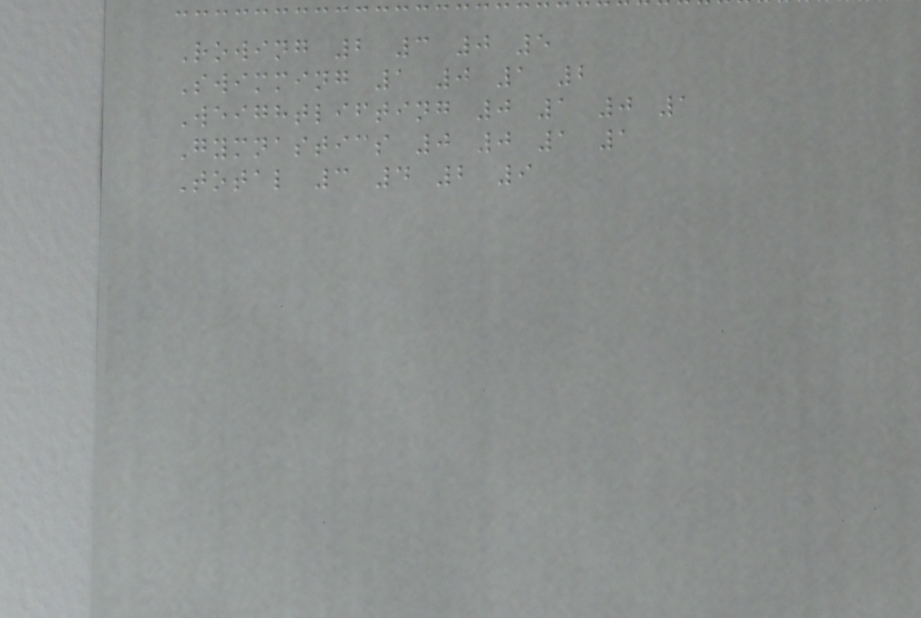Rowing 2 3 0 5
Swimming 1 0 1 2
Weightlifting 0 1 0 1
Gymnastics 0 0 1 1
Total 3 4 2 9
